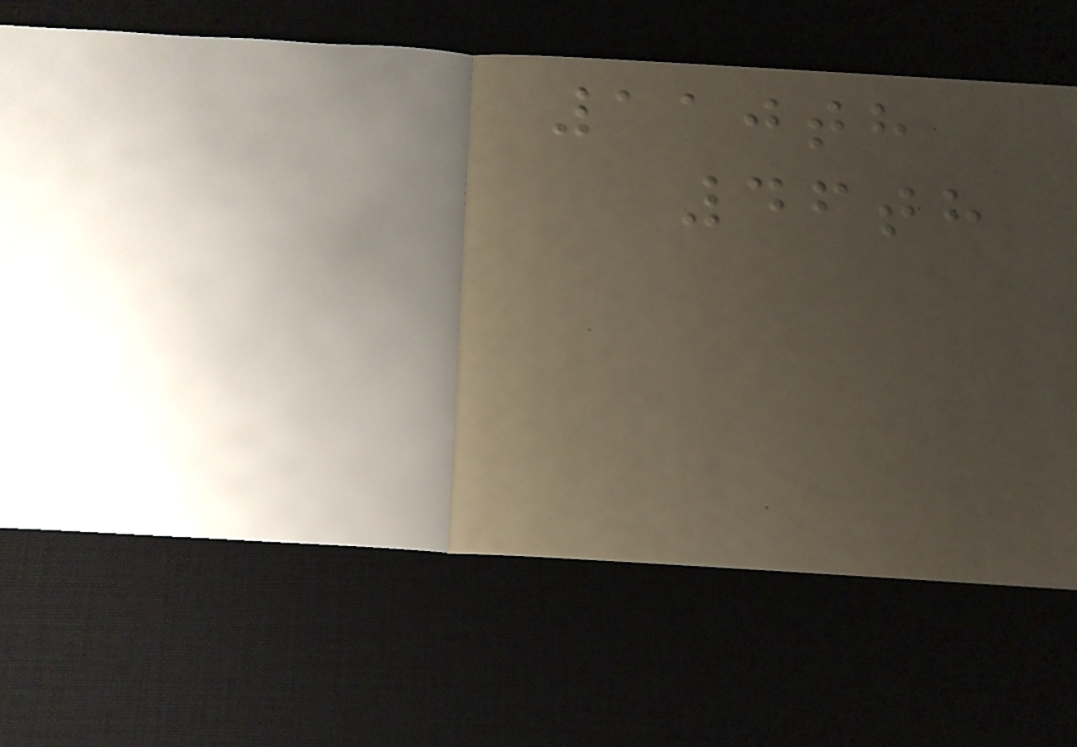110th
46th
